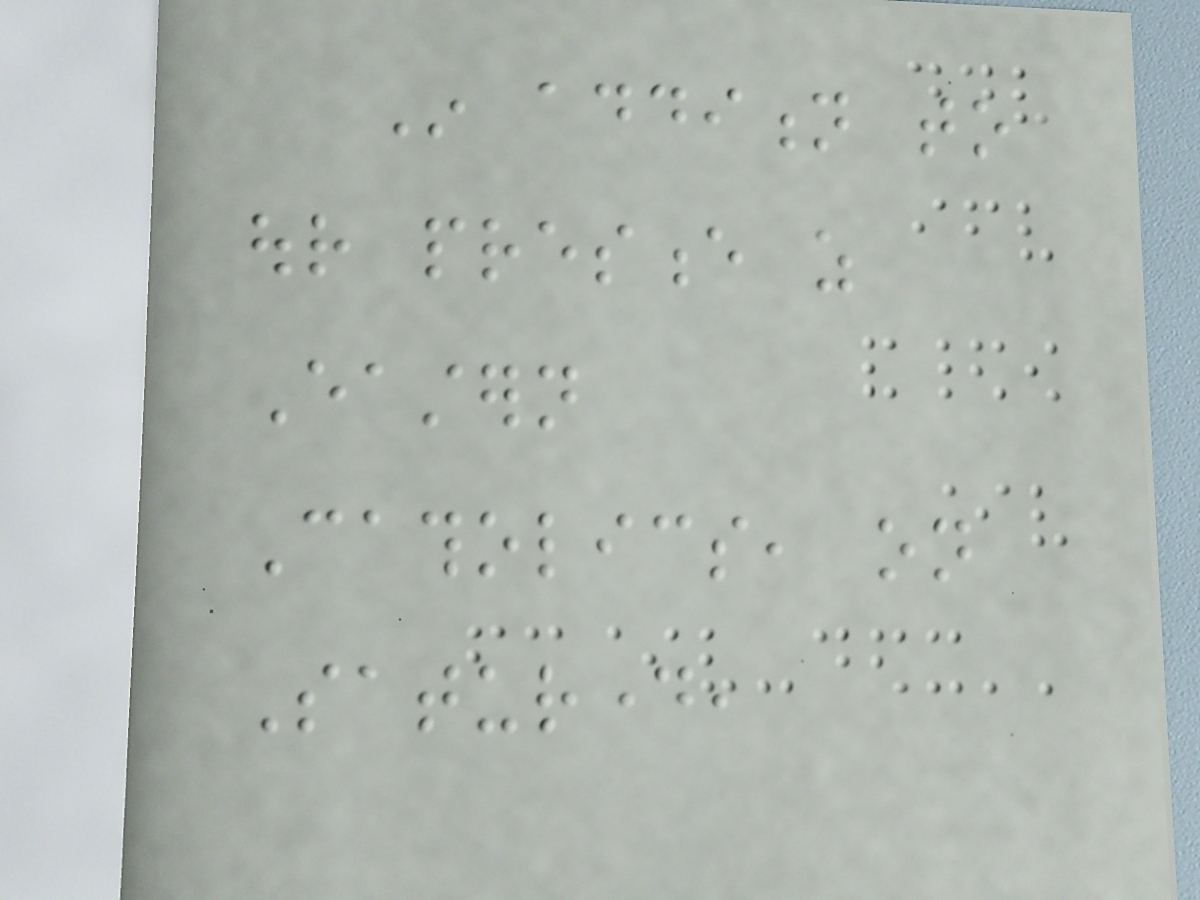In addition to
our presence as
Eastern
Catholics, on
Saturday,
